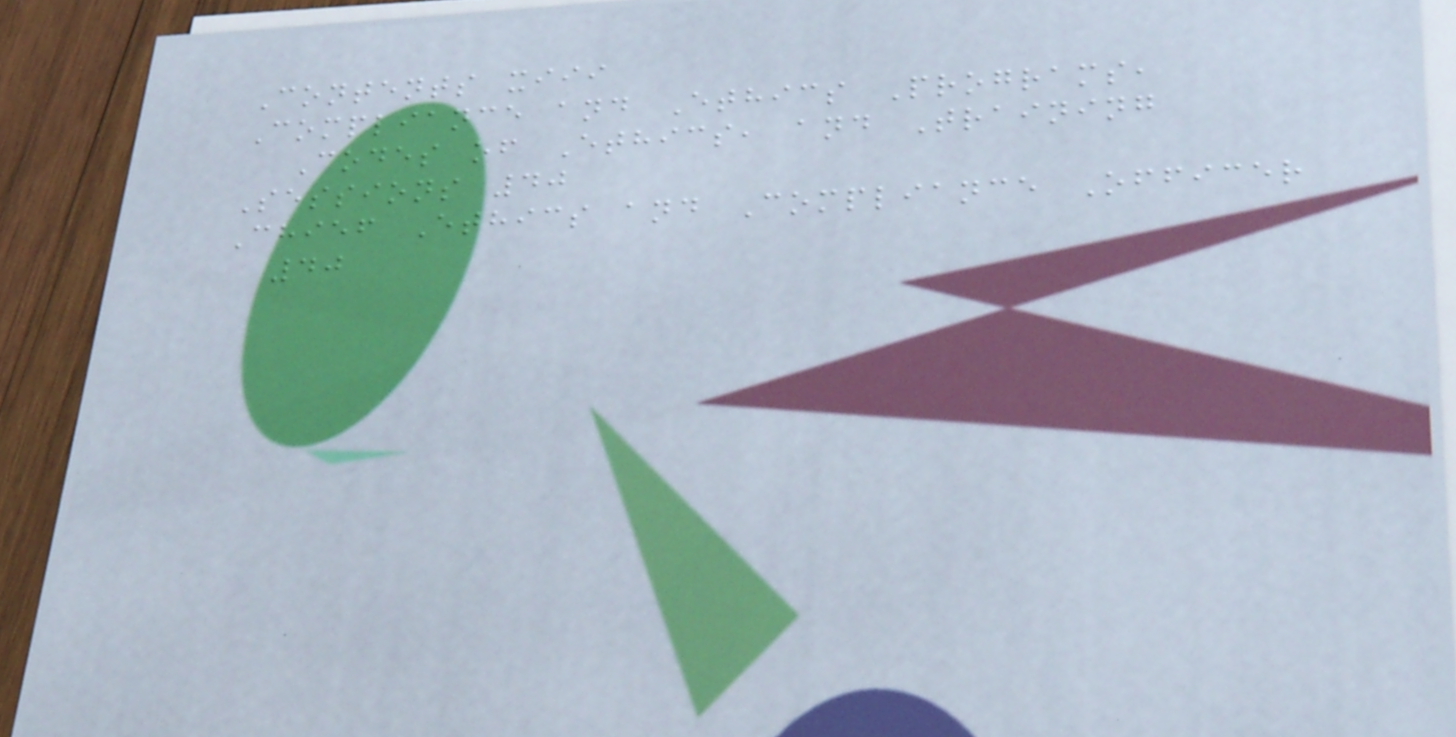Contents xiii
Compliance and Ethics Programs,
Codes of Ethics, and Training
Sessions 40
Chief Ethics and Compliance Officer
40
